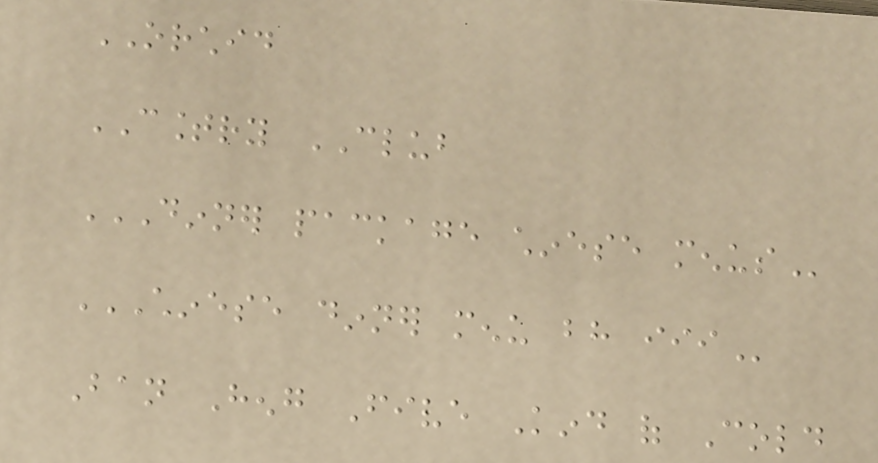ORCHID
COUNTRY CLUB
DINNER PACKAGE CHINESE MENUS
CHINESE DINNER MENU BH III
Ban Heng Five Kind of Cold
